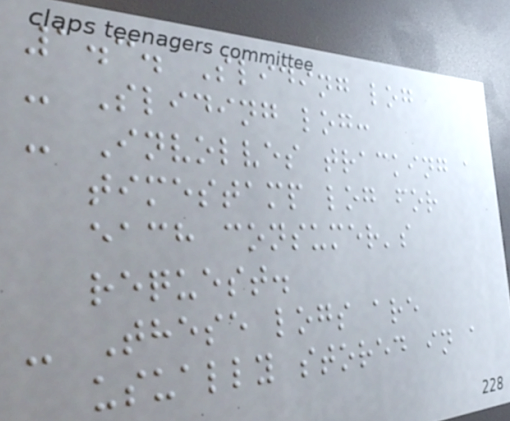1.3. Sliding log
- Sliding log:
- Involves tracking a
timestamp log for
each consumer's
request.
- These logs are
usually stored in a
